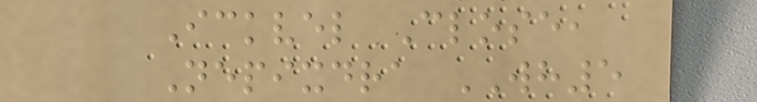Ickvel Close,
Nepixdra WH5
